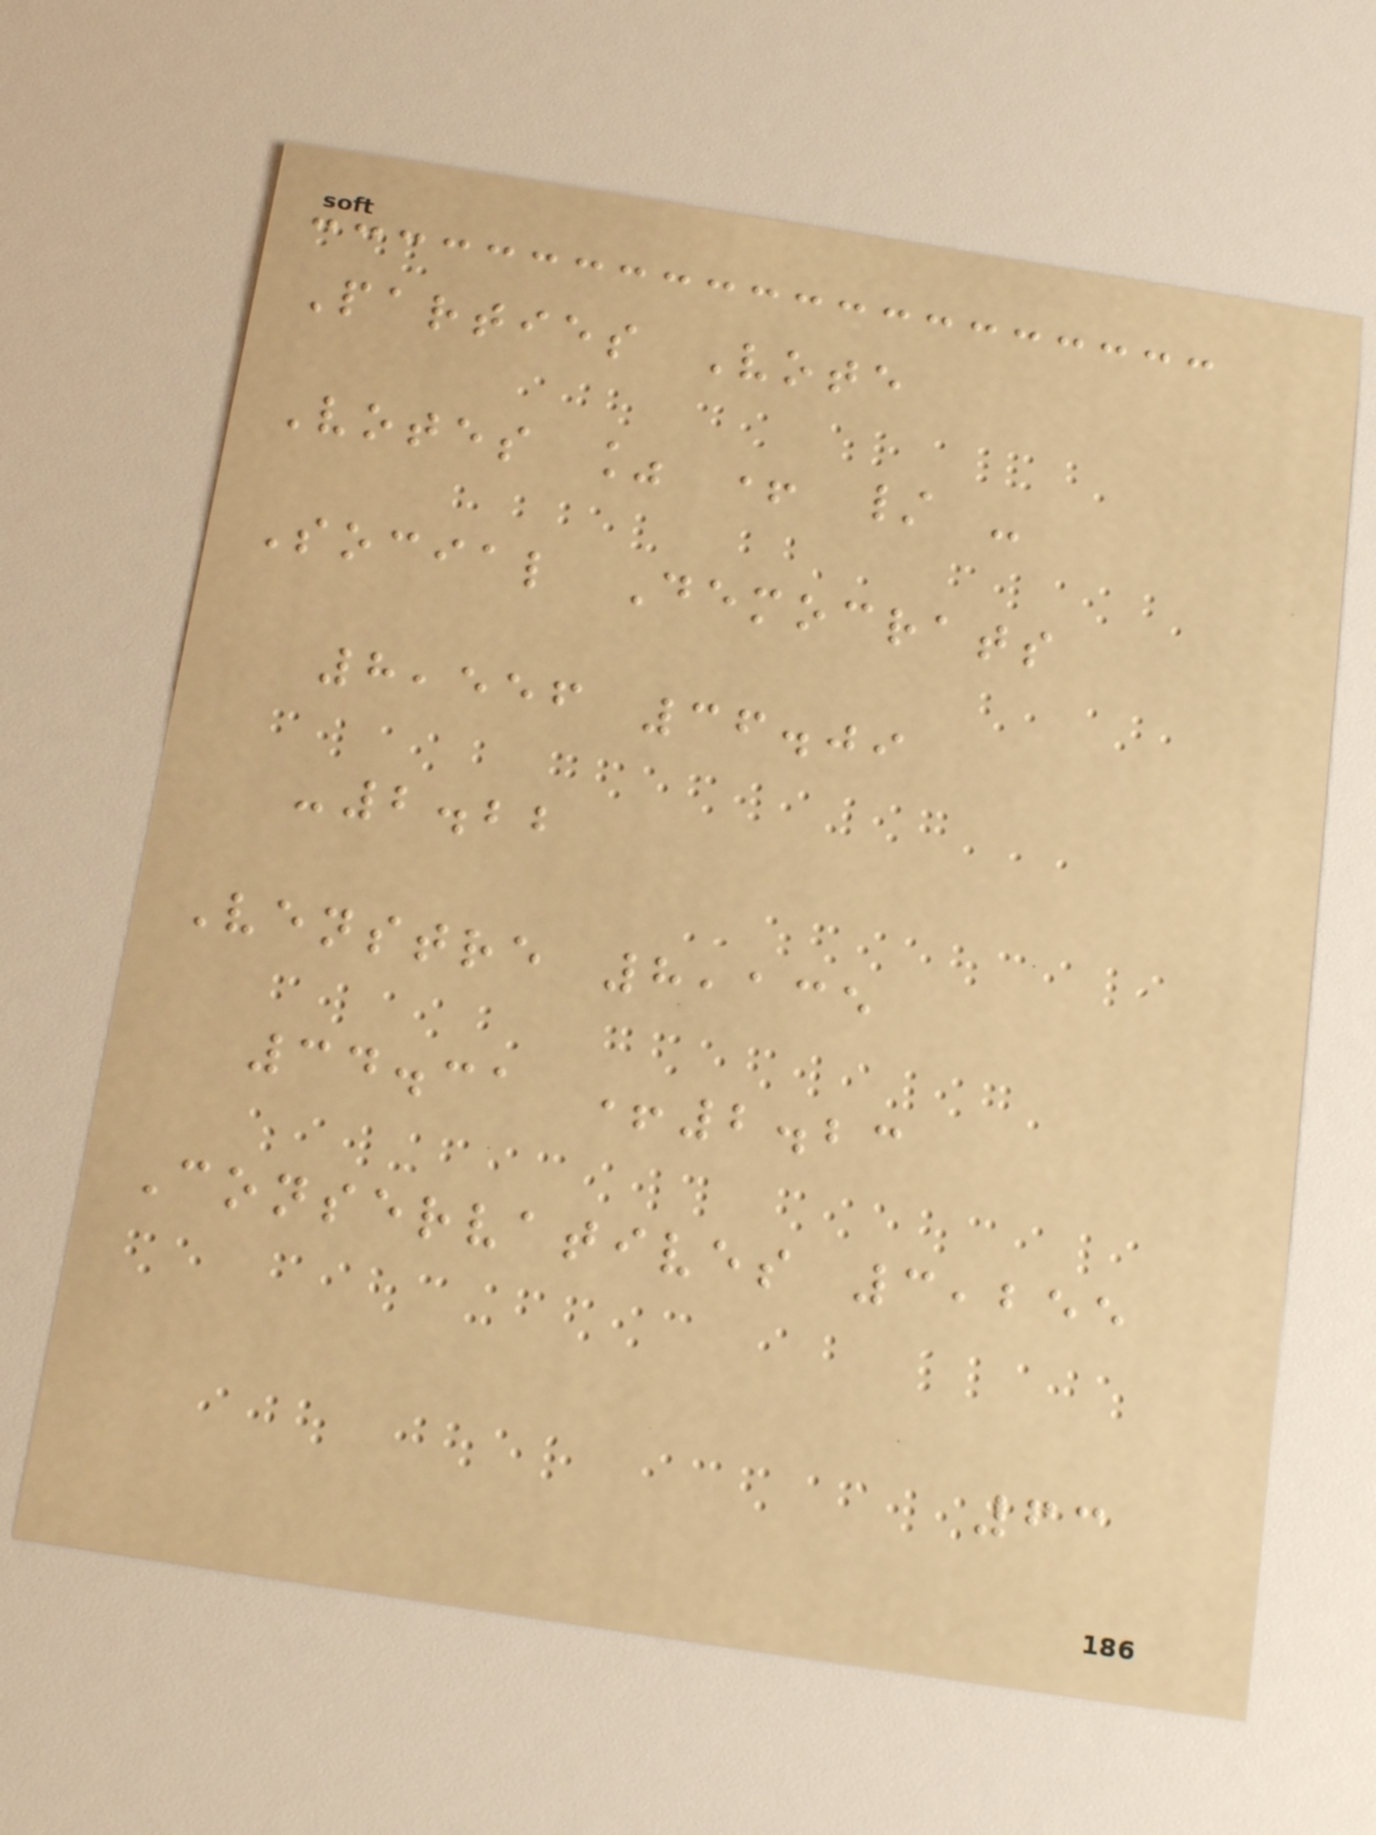Parties Vote
Votes % + / -
Social Democrats
8,556 36.09
-2.22
Venstre 8,135
34.31 +2.23
Conservatives 3,255
63
